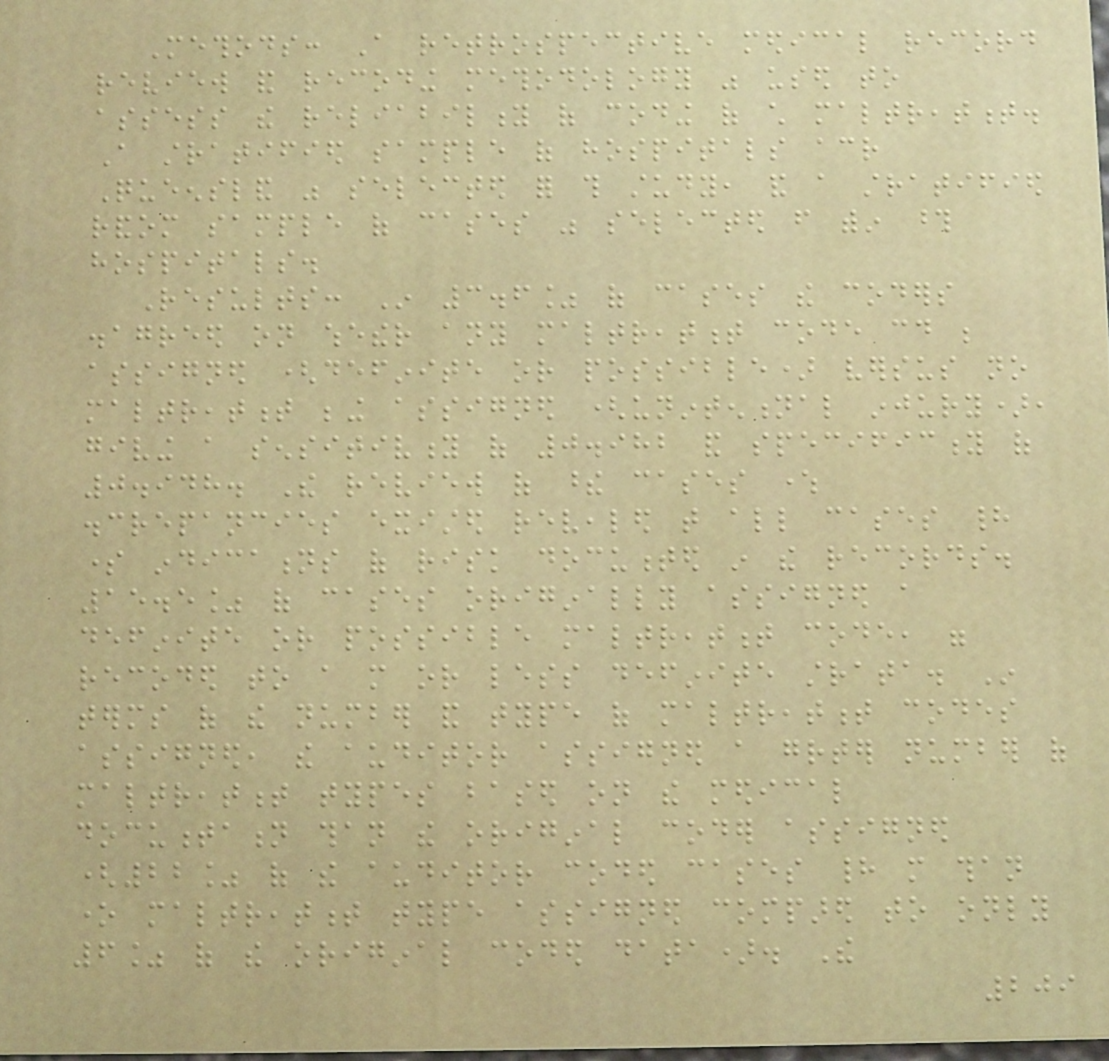Methods: A retrospective medical record
review and recoding methodology was used to
assess the reliability of coding of child maltreatment.
A stratified sample of hospitals across
Queensland was selected for this study, and a stratified
random sample of cases was selected from within those
hospitals.
Results: In 3.6% of cases the coders
disagreed on whether any maltreatment code could be
assigned (definite or possible) versus no
maltreatment being assigned (unintentional injury),
giving a sensitivity of 0.982 and specificity of
0.948. The review of these cases where
discrepancies existed revealed that all cases had
some indications of risk documented in the records.
15.5% of cases originally assigned a
definite or possible maltreatment code, were
recoded to a more or less definite strata. In
terms of the number and type of maltreatment codes
assigned, the auditor assigned a greater number of
maltreatment types based on the medical
documentation than the original coder assigned
(22% of the auditor coded cases had more than
one maltreatment type assigned compared to only
6% of the original coded data). The
209
